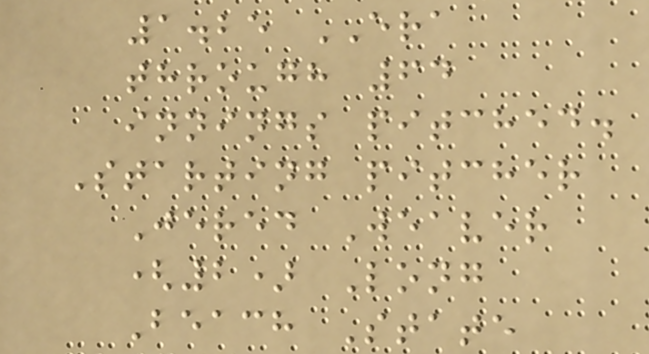1.25 ERA
through 64
innings pitched.
Starting pitcher
Jered Weaver
(2) Long
Beach State
